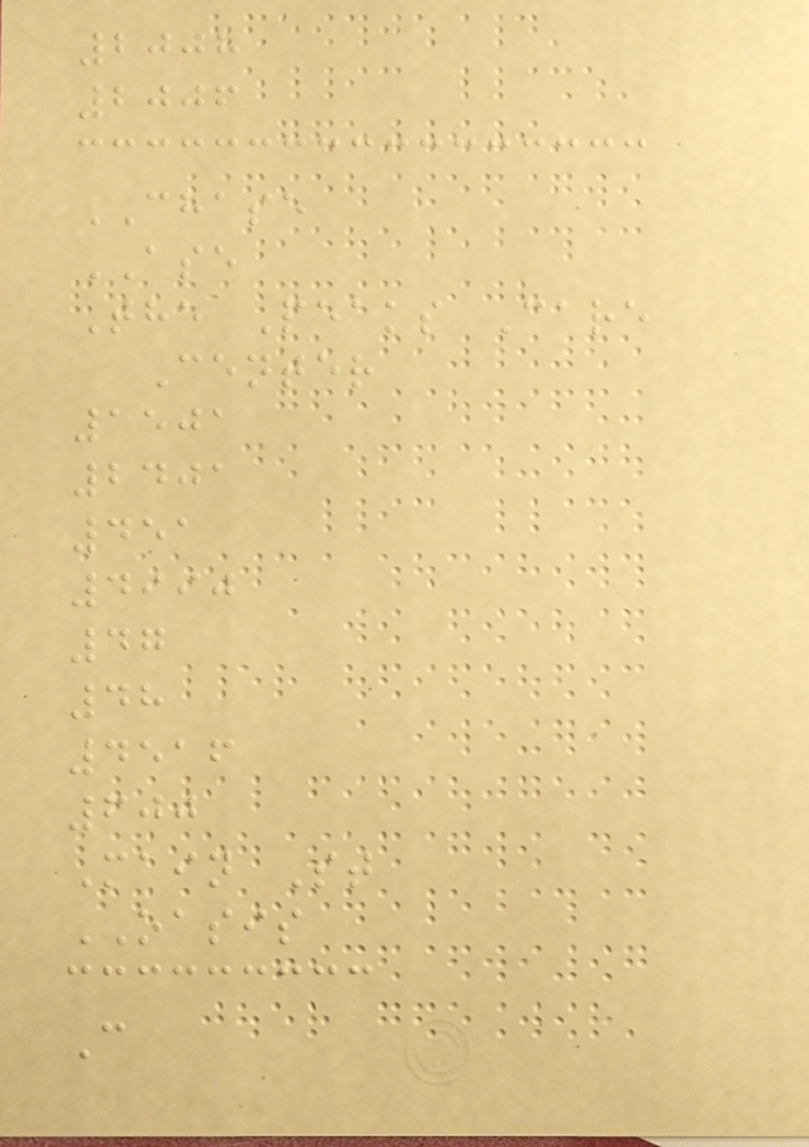2008
2006
CHASE
ASE
The Peaks Care
Center
1501
2401
451
4990
47
48
4516
600
Main St
OASIS
C
